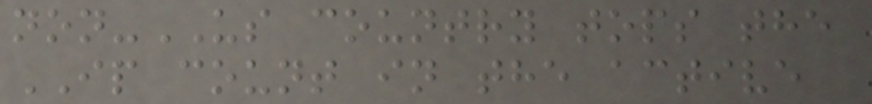non-US country tops the
IP count in the active
